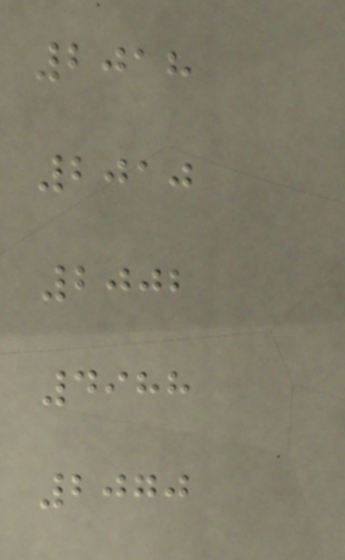2018
2010
2002
4988
2070
